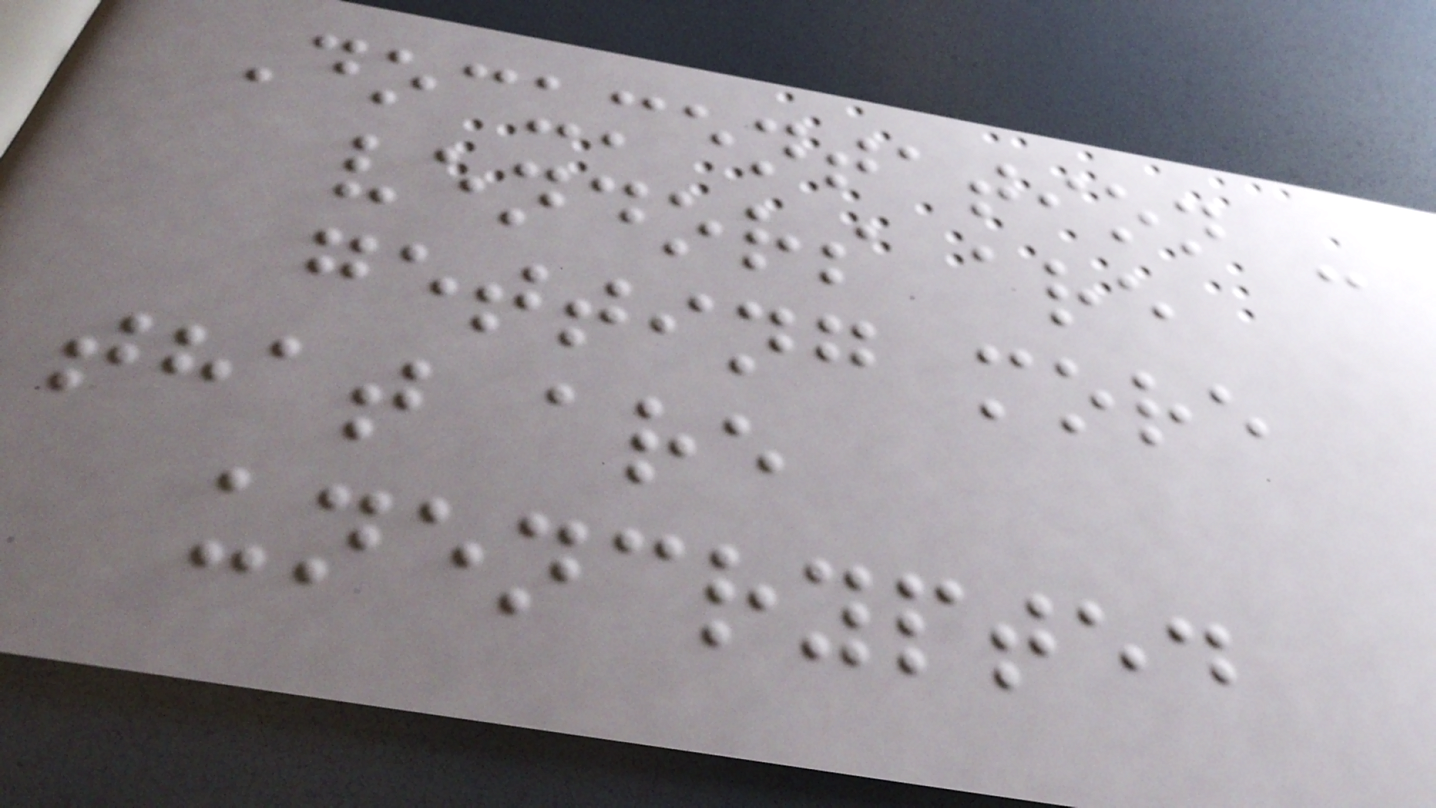Documentation -
vendors are
getting more
that are
unencrypted
